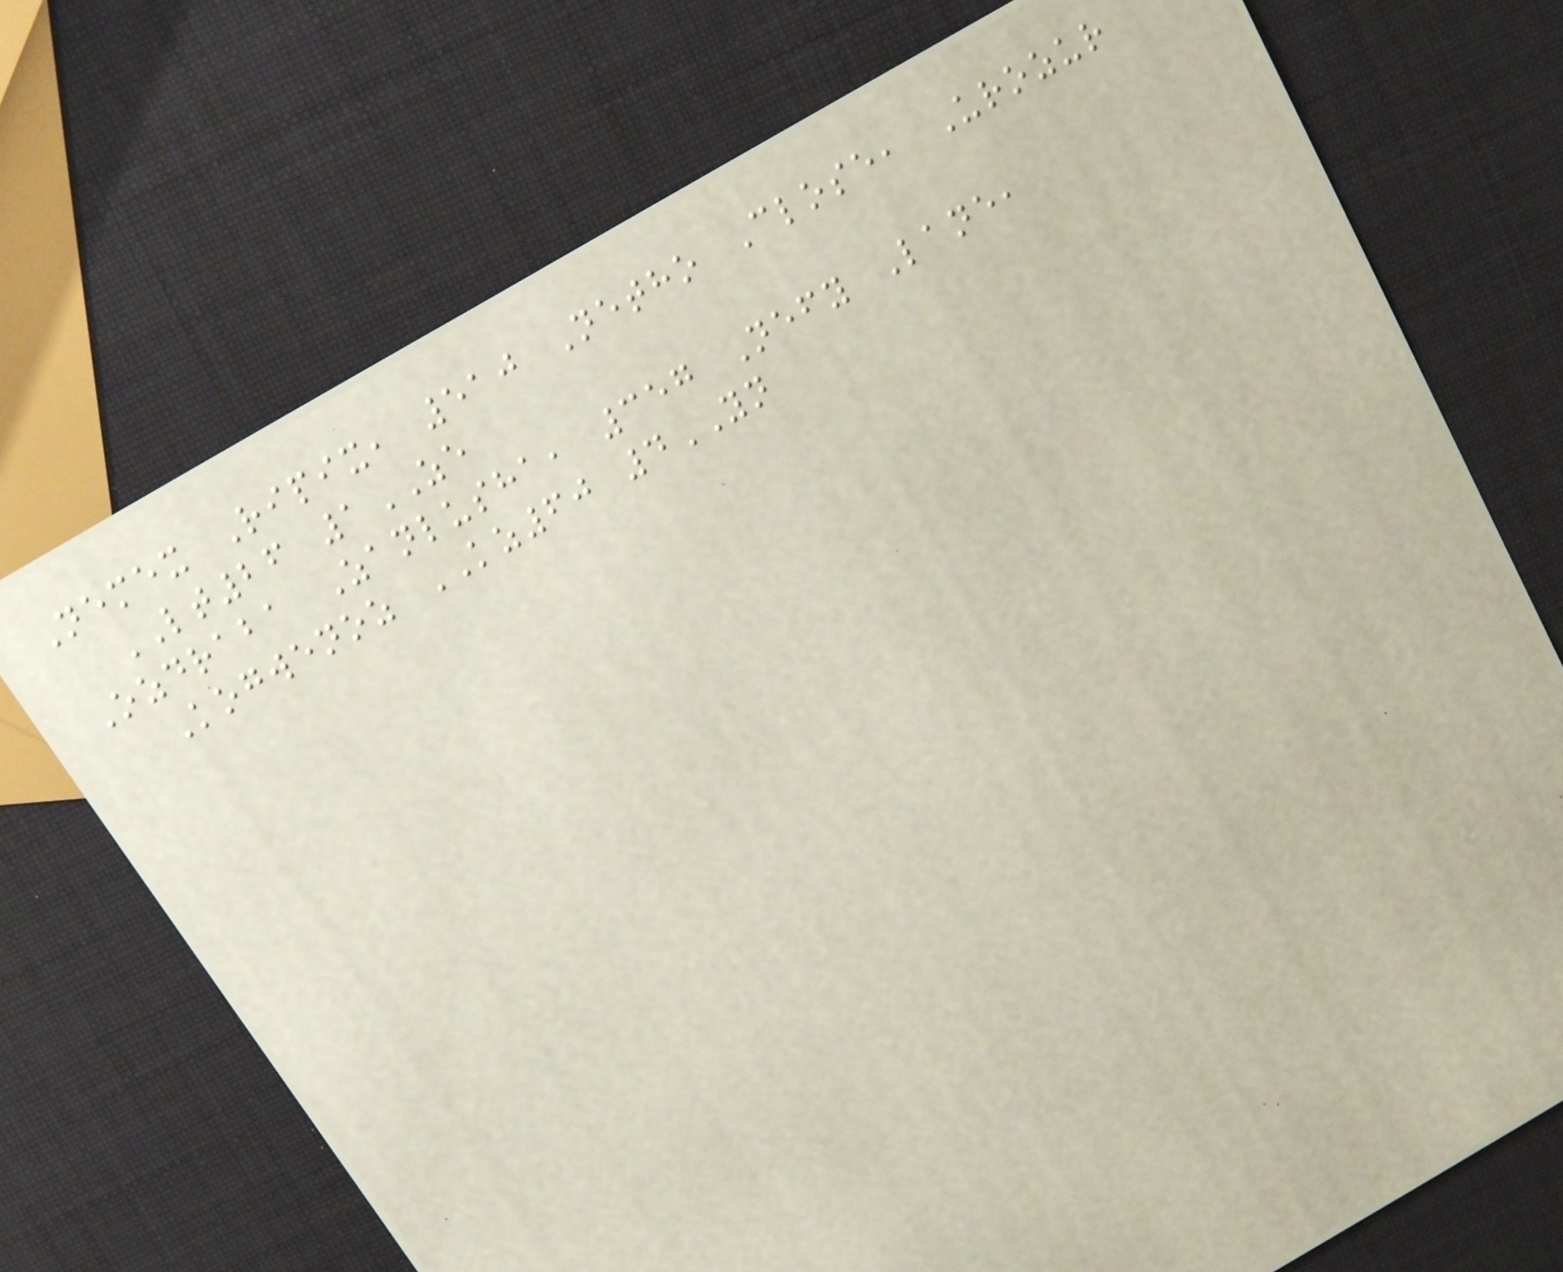Nemex Ripix, 510 Netho Close, Urozur
LT26 1ZE
Ozdraba Zanlusha, 357 Nefy Lane,
Kogwenoz KZ60 4YN
